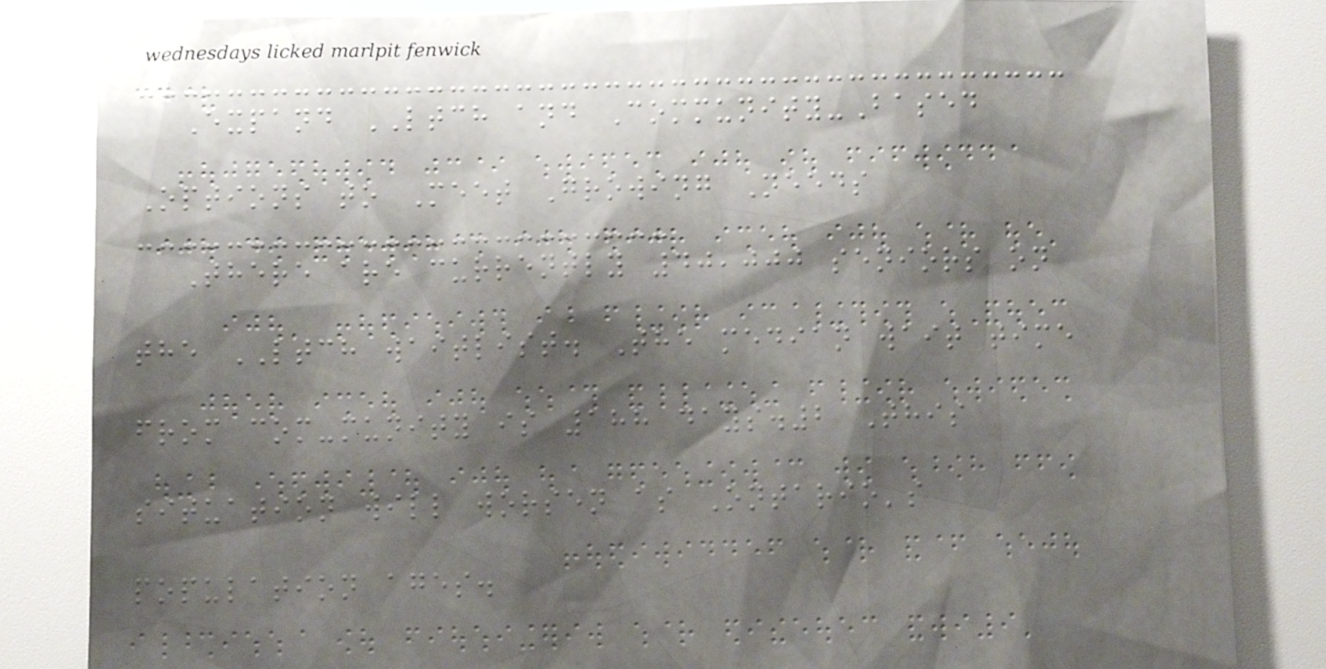Expand LTCH and Community-Based
Options to Meet Growing Needs
There are currently 40,000 seniors on
the LTCH waitlist. The median wait time
from com-munity is 188 days.2 This
situation will worsen as Ontario's
population ages.
